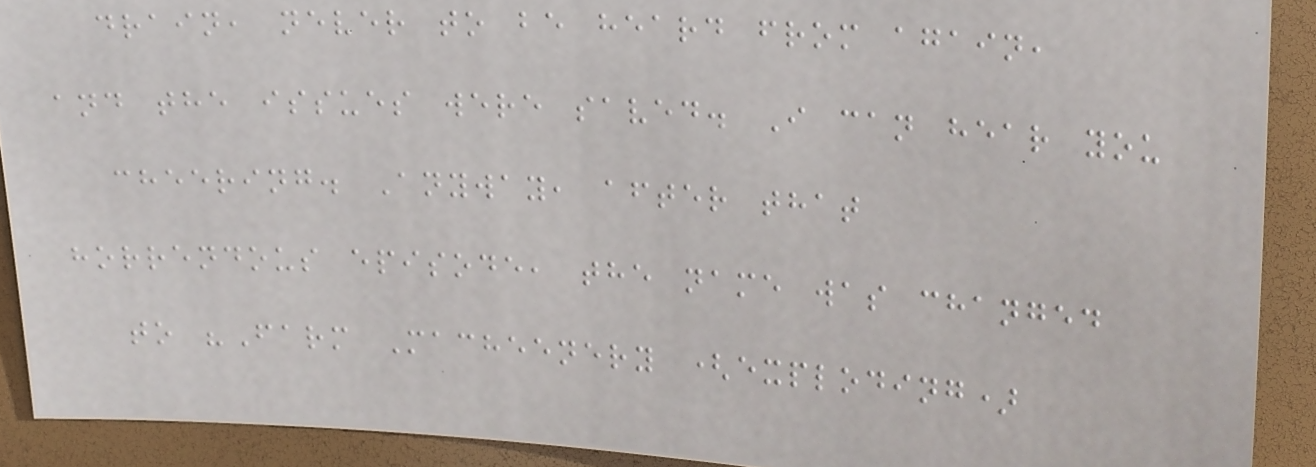drain, never to be heard from again,
and the issues were saved. I can hear you
cheering. Anyway, after that
horrendous episode, the name was changed
to "Farm Macheenery (exploding)
